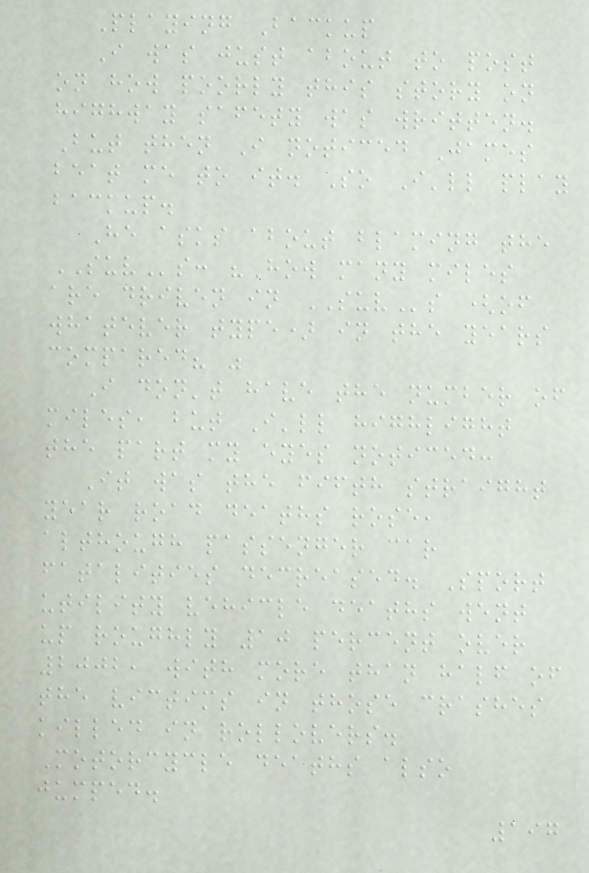Playing Backup
I was just about to post
on how poorly this story on
highway safety was written.
But then I noticed James
beat me to it. So I'll play
backup.
He asks about blaming the
SUVs: "How many miles
are driven in SUVs (of
whatever type) in the years
compared? "
I don't have the number of
miles, but I'll highlight
the part my eyes noticed:
It was the fifth straight
year road deaths rose,
although passenger car
fatalities decreased. Sport
utility vehicle deaths went
up roughly 10 percent over
2002, with more than half of
the victims in those crashes
killed in rollovers.
Motorcycle deaths also
jumped.
197
